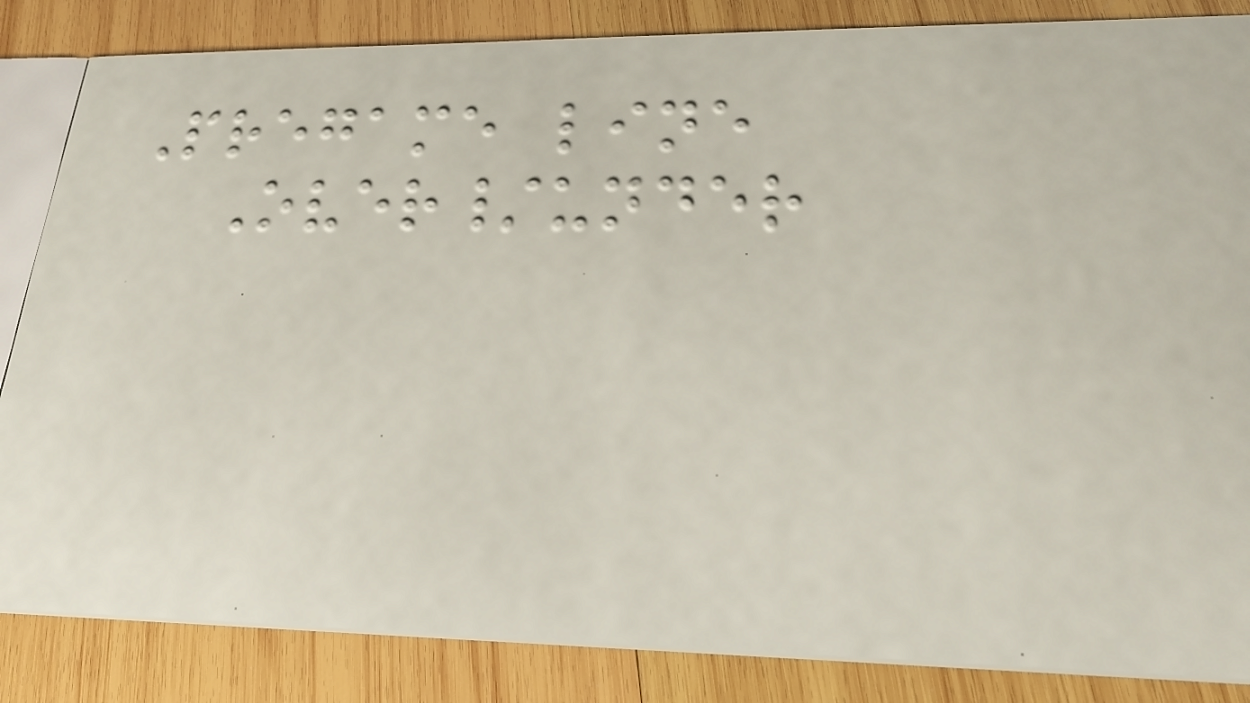Pregame line
Over/under
